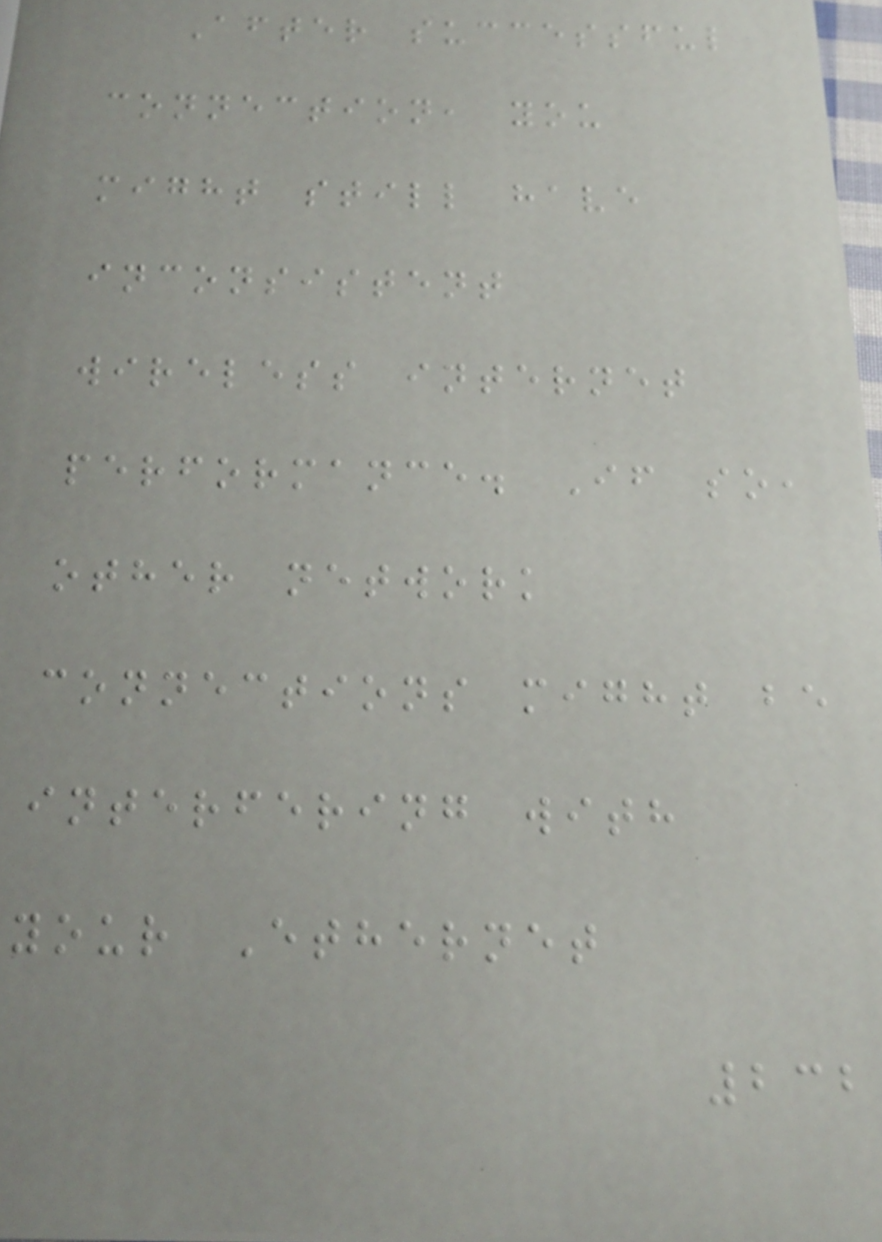After successful
connection, you
might still have
inconsistent
wireless internet
performance. If so,
other network
connections might be
interfering with
your Ethernet
232
